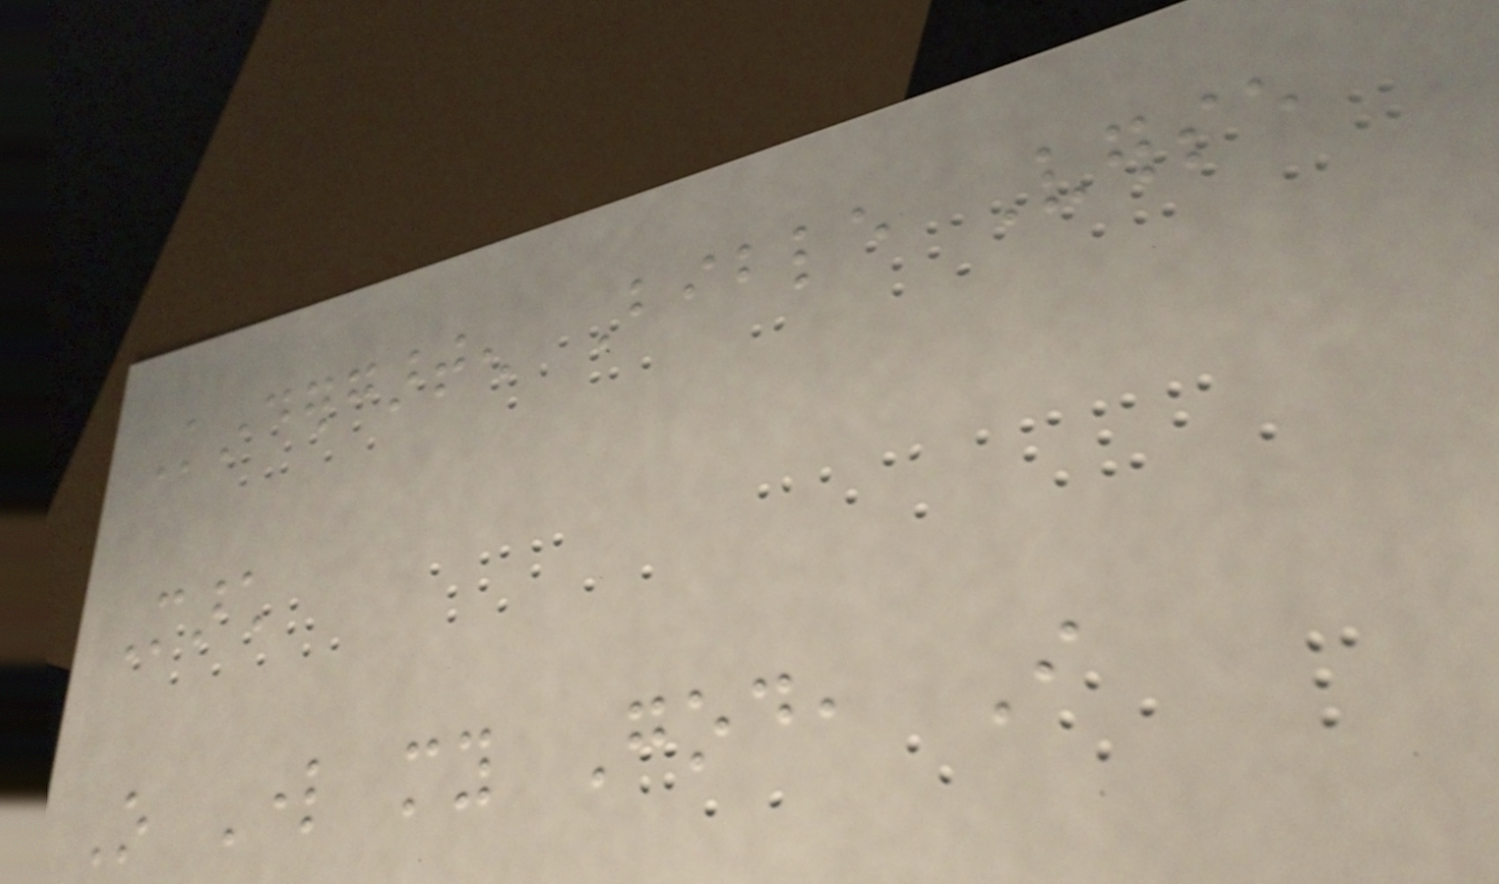Kindergarten Bible Verse
March
O Lord my God, I
